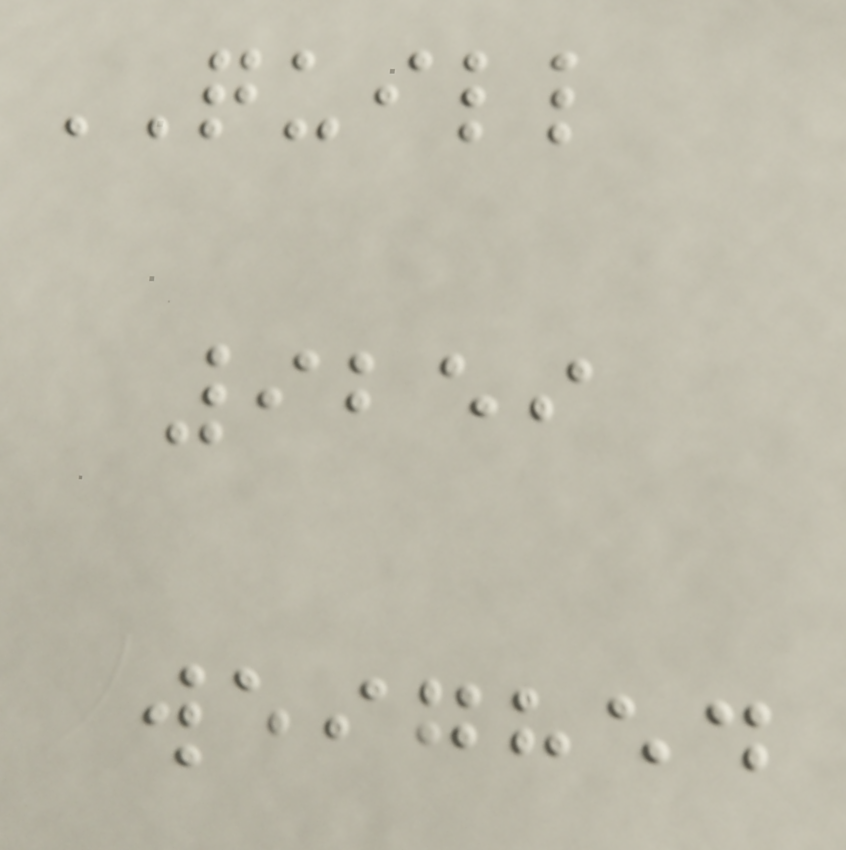QUILL
9259
weighed
